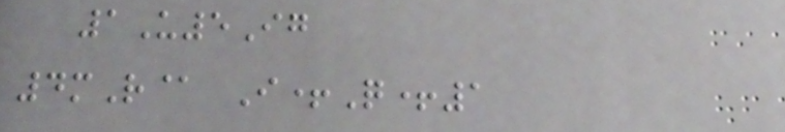1U5Ig
4mR@ I+Q+1
